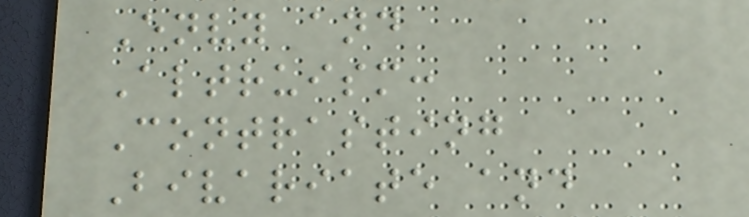Envy and
Altruism:
Contrasting
Bivariate and
